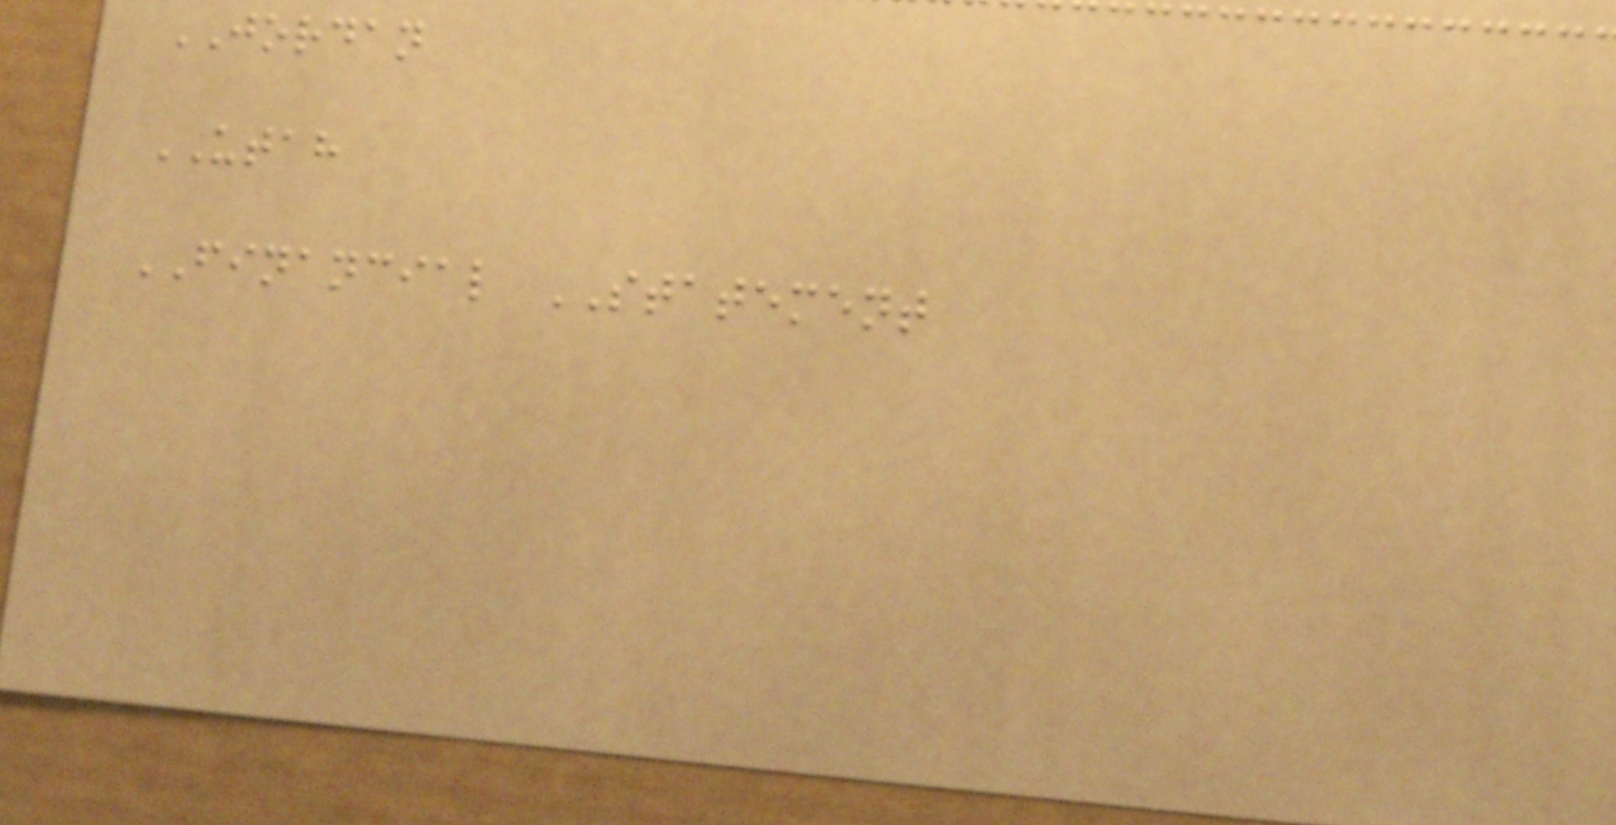JORDAN
UTAH
FINANCIAL STATEMENT
